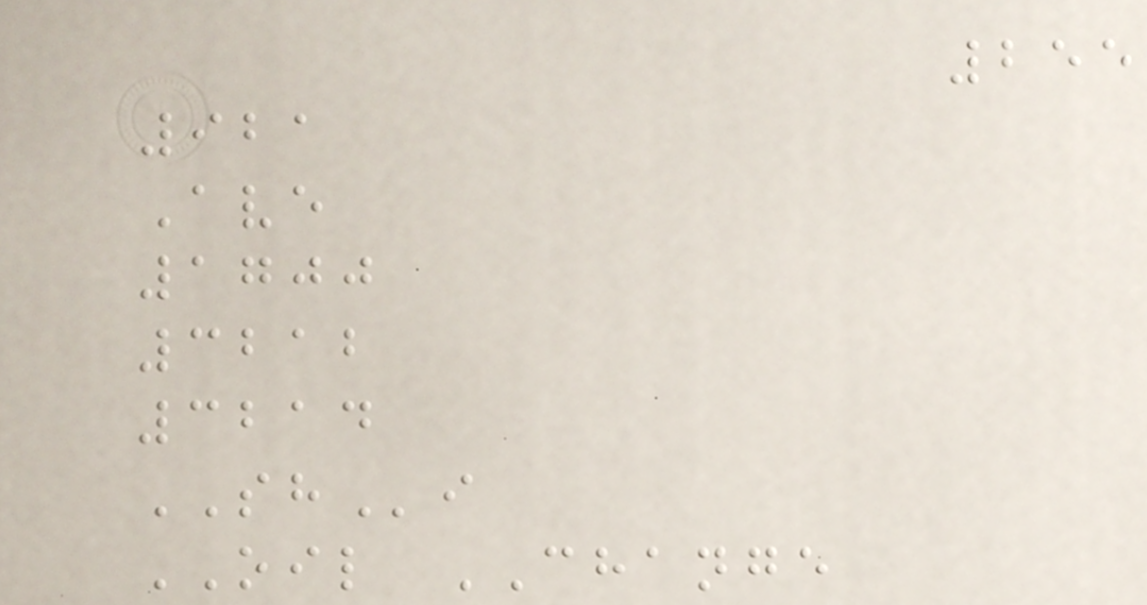255
921
Ave
1700
3212
3214
SHi
OIL CHANGE
